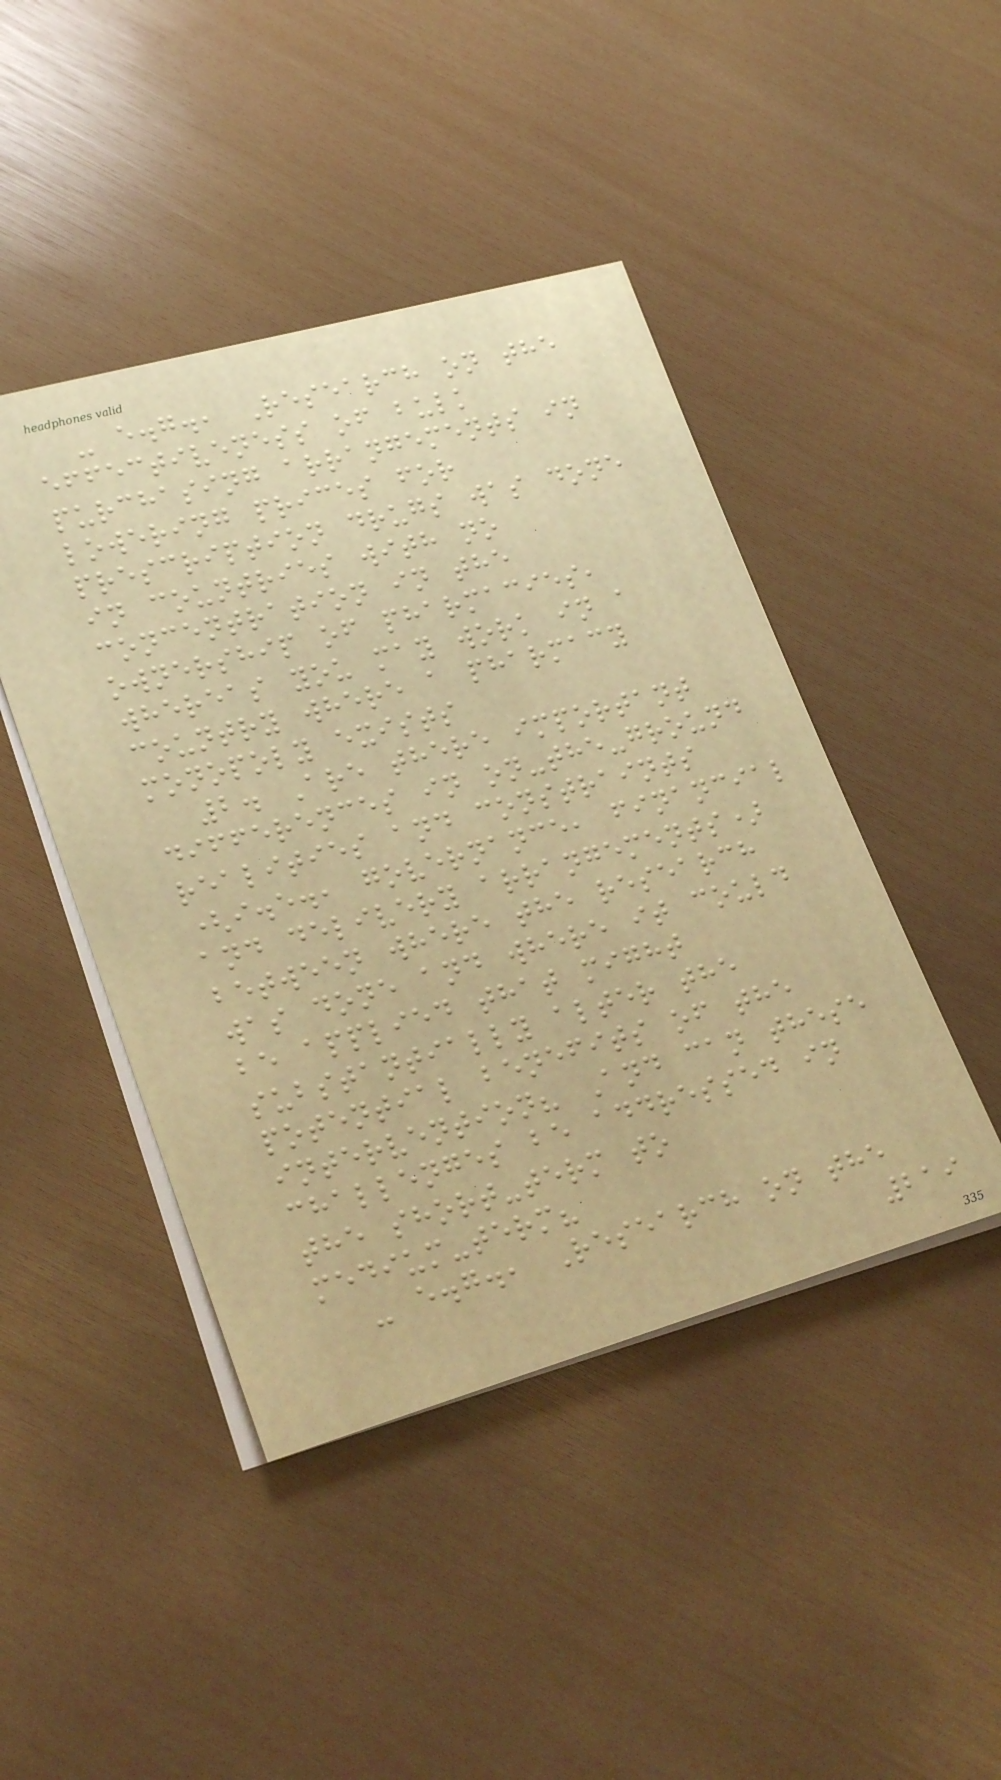- e.g., Research on the
effectiveness of bulk
purchasing arrangements in
lowering prices for
prescription drugs was done
in countries with no
concentration in the
ownership of pharmacies,
whereas you may work in a
country where a pharmacy
monopoly exists
2. Are there important
differences in on-the-ground
realities and constraints
(i.e., governance, financial
and delivery arrangements)
between where the research
was done and where it could
be applied that might
substantially alter the
potential benefits of the
intervention? And can these
challenges be addressed in
the short-term to
medium-term?
- e.g., Research on the
219
